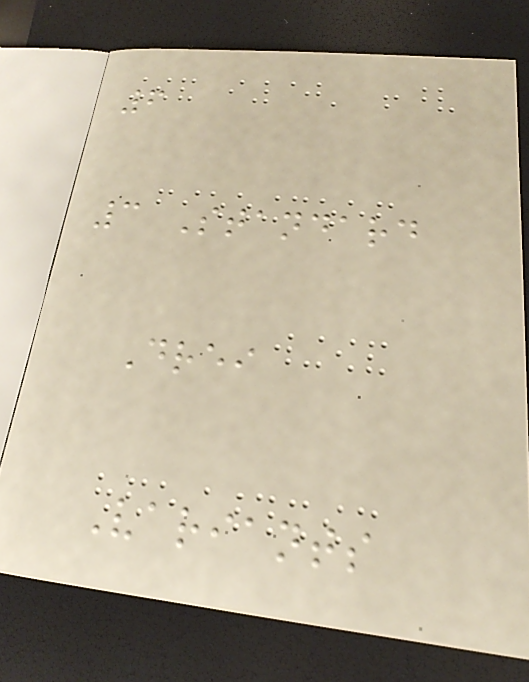6
3 Standard
Drei
Variants
